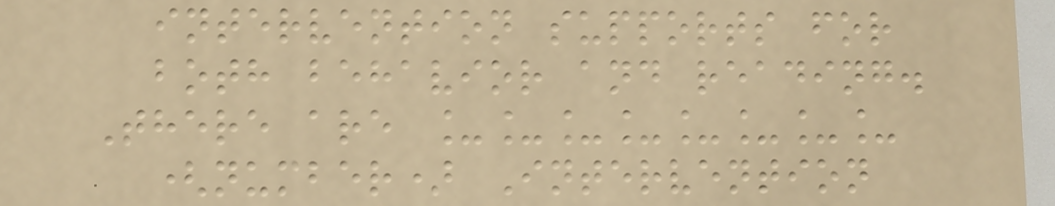intervention supports for
both behavior and reading.
There are ________
(number) Intervention
